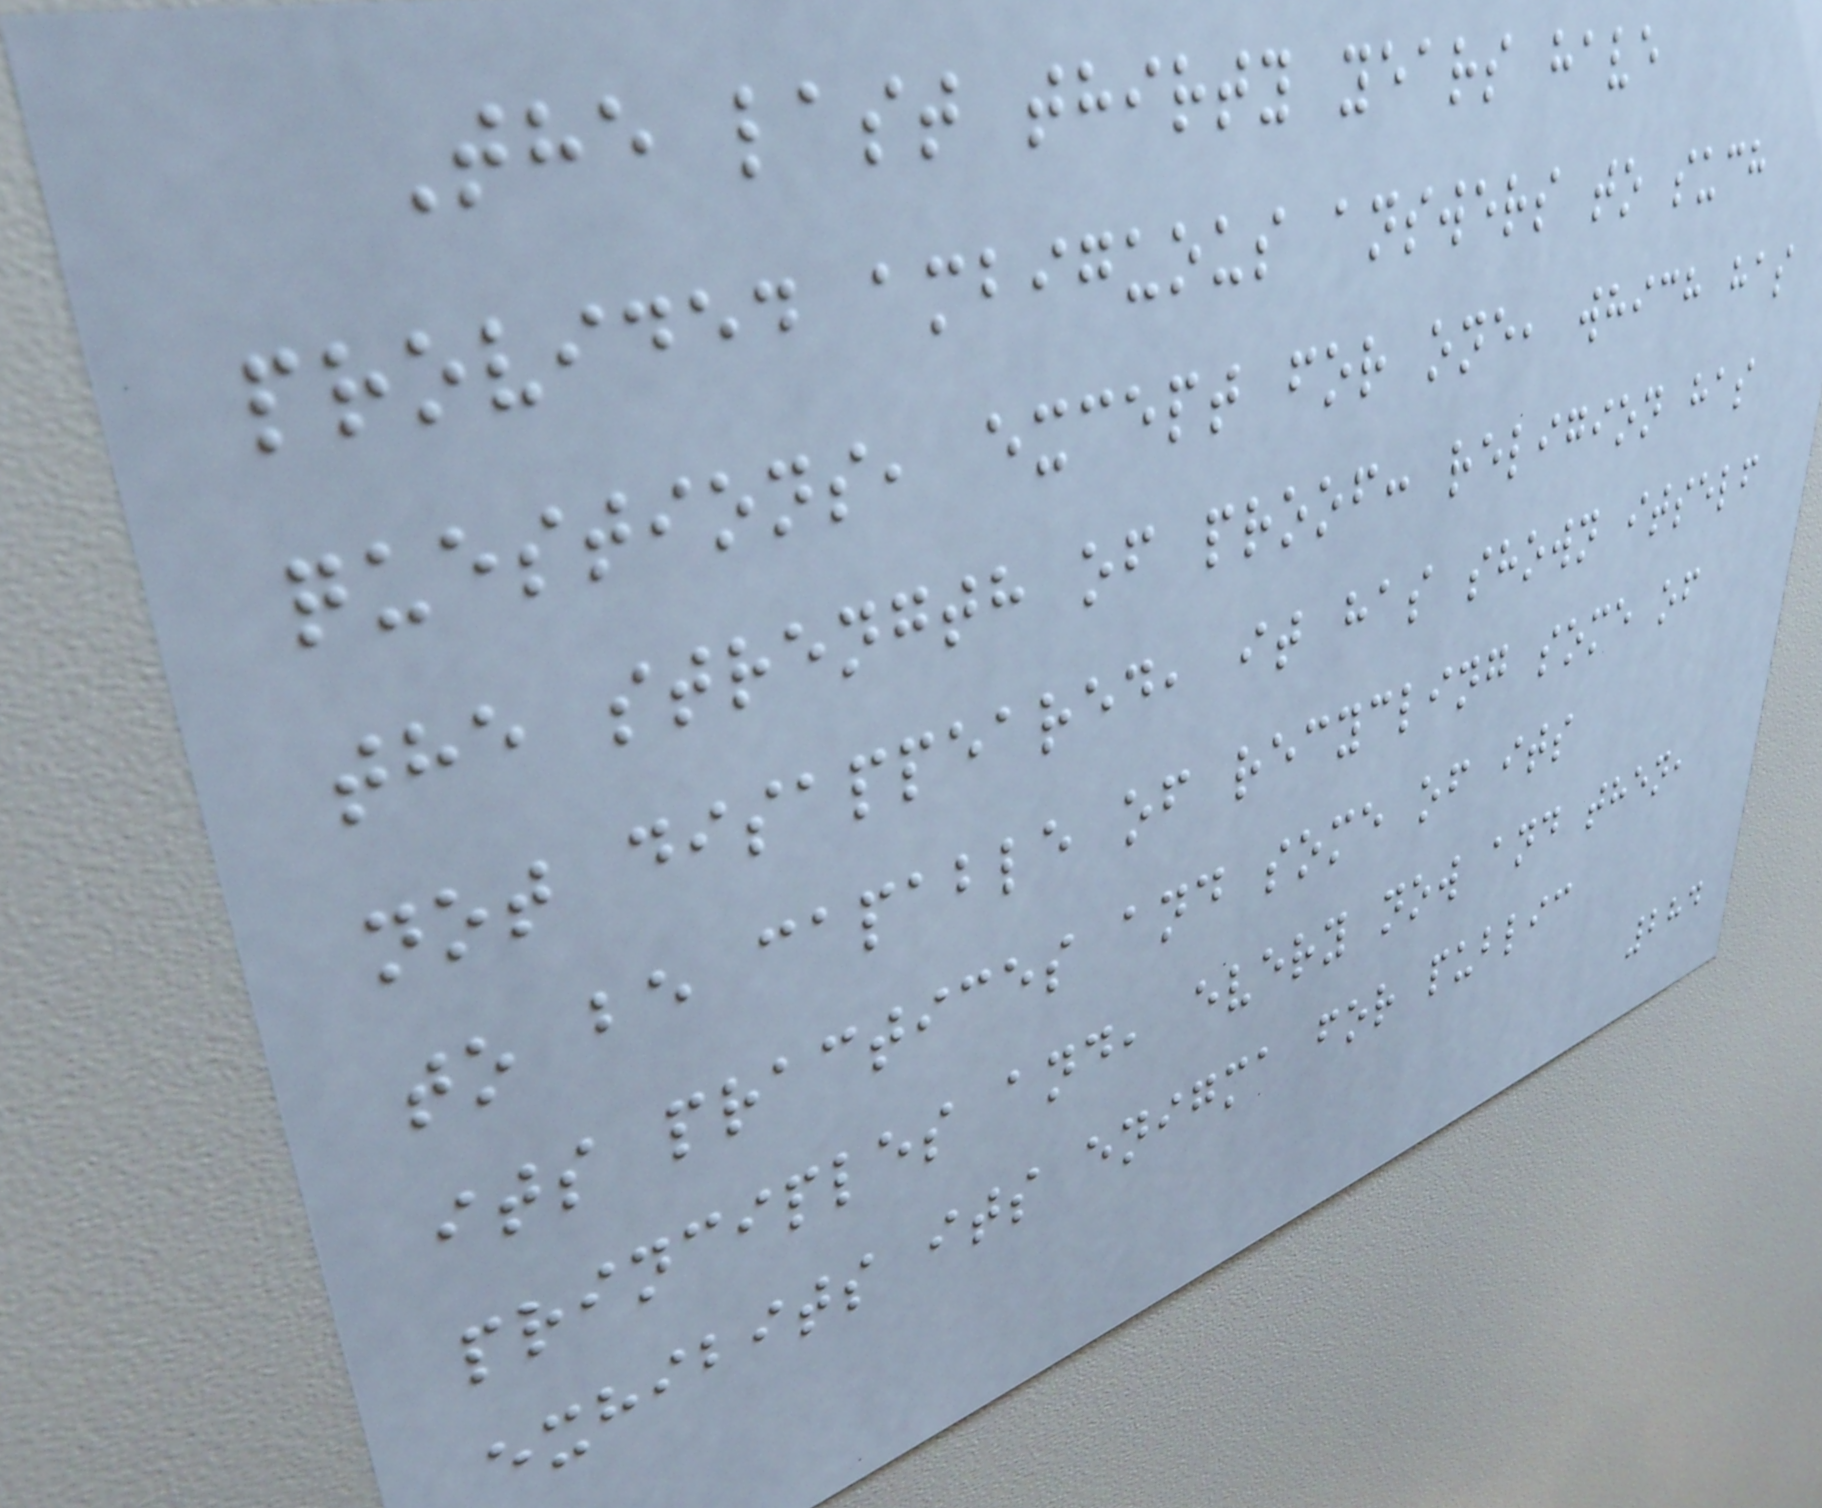The last thirty years have
provided ambiguous answers to such
questions, except for one, which has
the strength of proof: religion has
not disappeared, it has shown itself
to be capable of recycling some of
its practices and some of its
principles and, every now and then,
exhibits its enigma for public
284
